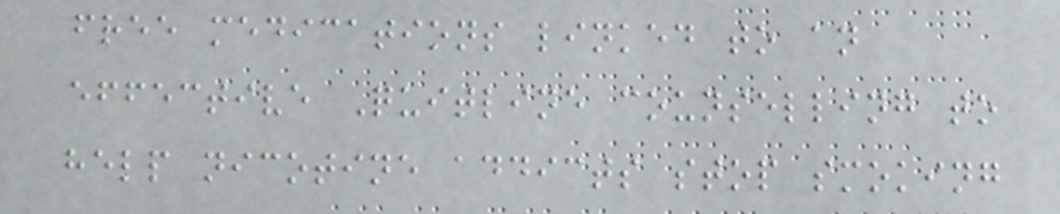free medications linked to an
effective Quitline counselling to
help nicotine addicts stop smoking
